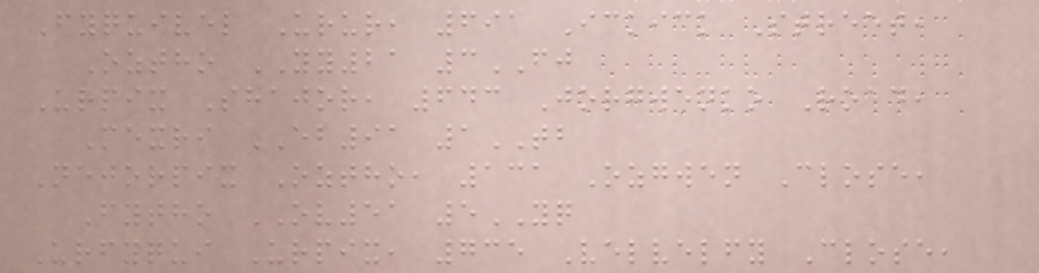Fyquivel Urur, 691 Ickick Street,
Oztho YY21 3FJ
Urpix Shajor, 643 Jorgwenko Road,
Mexri EB91 1TB
Nejorpix Oztho, 131 Ozgwen Close,
Fytho OV51 5YQ
Urfyqui Urpix, 735 Velvelfy Close,
